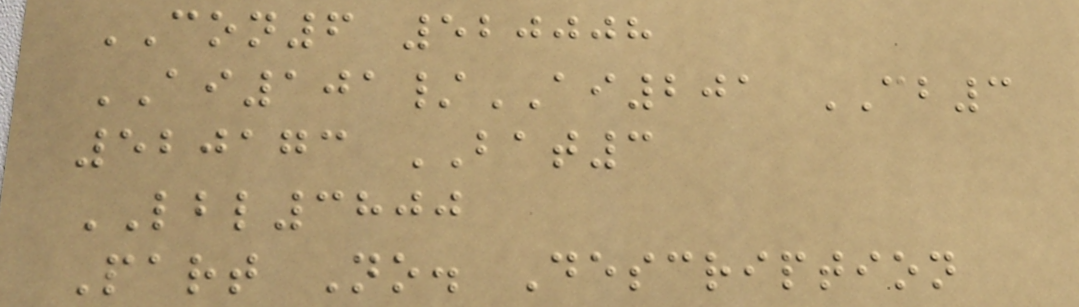CON6 520008
AI101/AI201 CB3
520173 BAT3
LBL3800
Part No. Description
